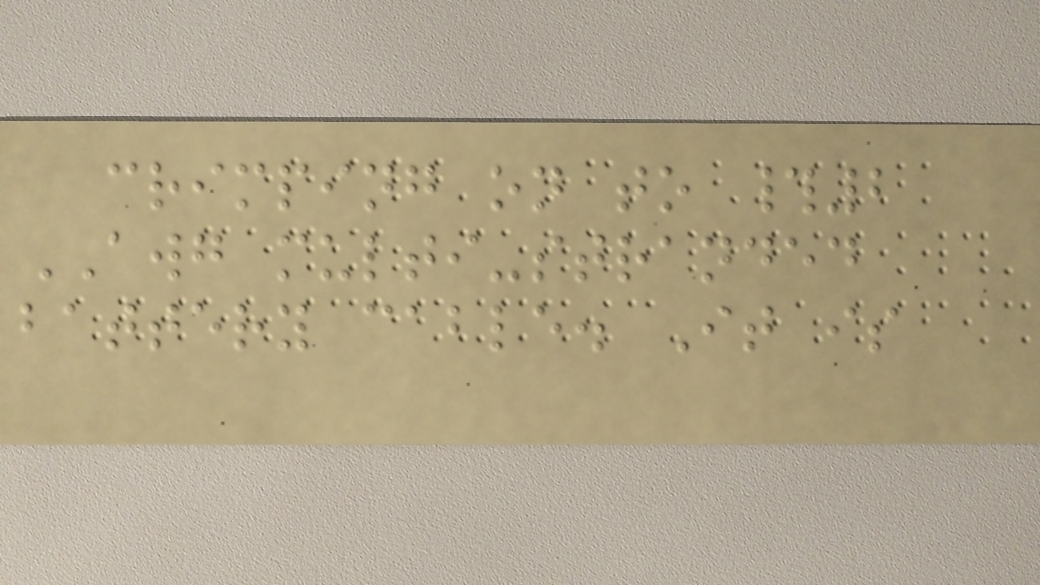crimping on to #2
AWG multi-stranded
battery cable. It is
